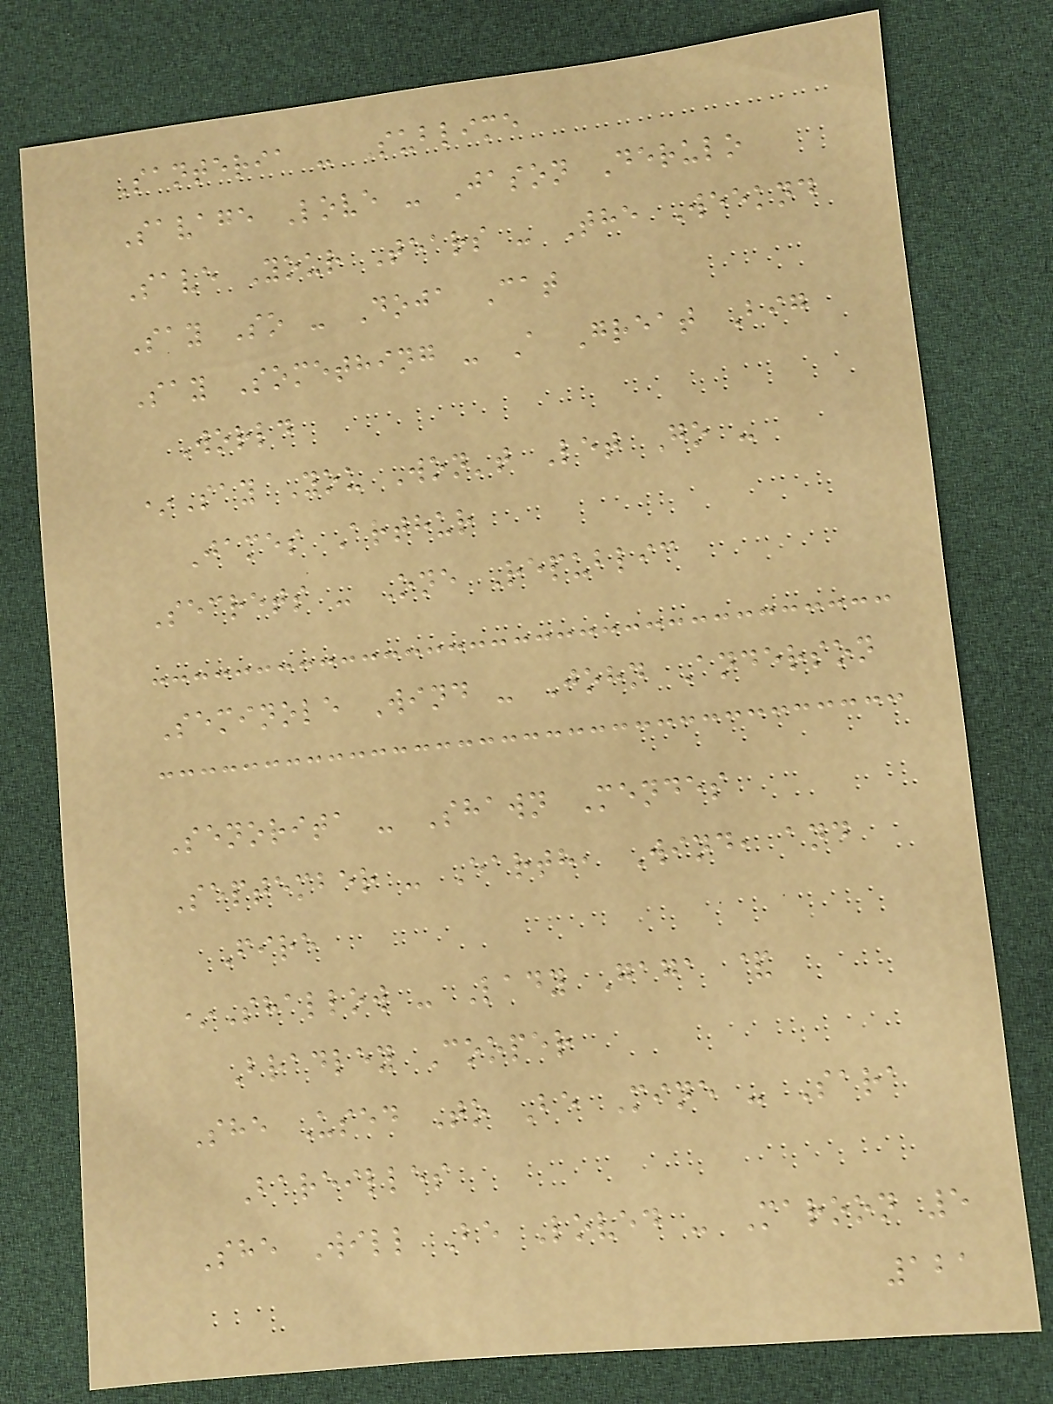Santeria - Sublime
Savage Love - Jason Derulo
Save Your Tears - The Weeknd
Say So - Doja Cat
Say Something - A Great Big
World
*Say You Won't Let Go -
James Arthur
Secrets - One Republic
Seminole Wind - John Anderson
Senorita - Shawn Mendes
September - Earth, Wind, and
Fire
*Shallow - Lady Gaga &
Bradley Cooper
She Used To Be Mine - Sara
Bareilles
She Will Be Loved - Maroon 5
121
